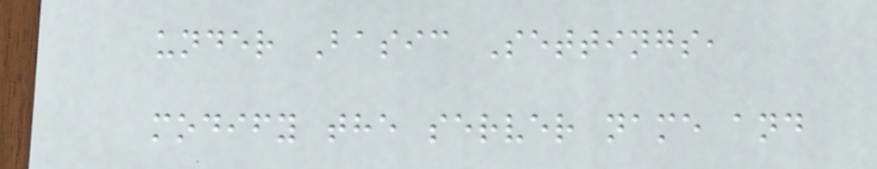under Basic Settings,
modify the server name and
